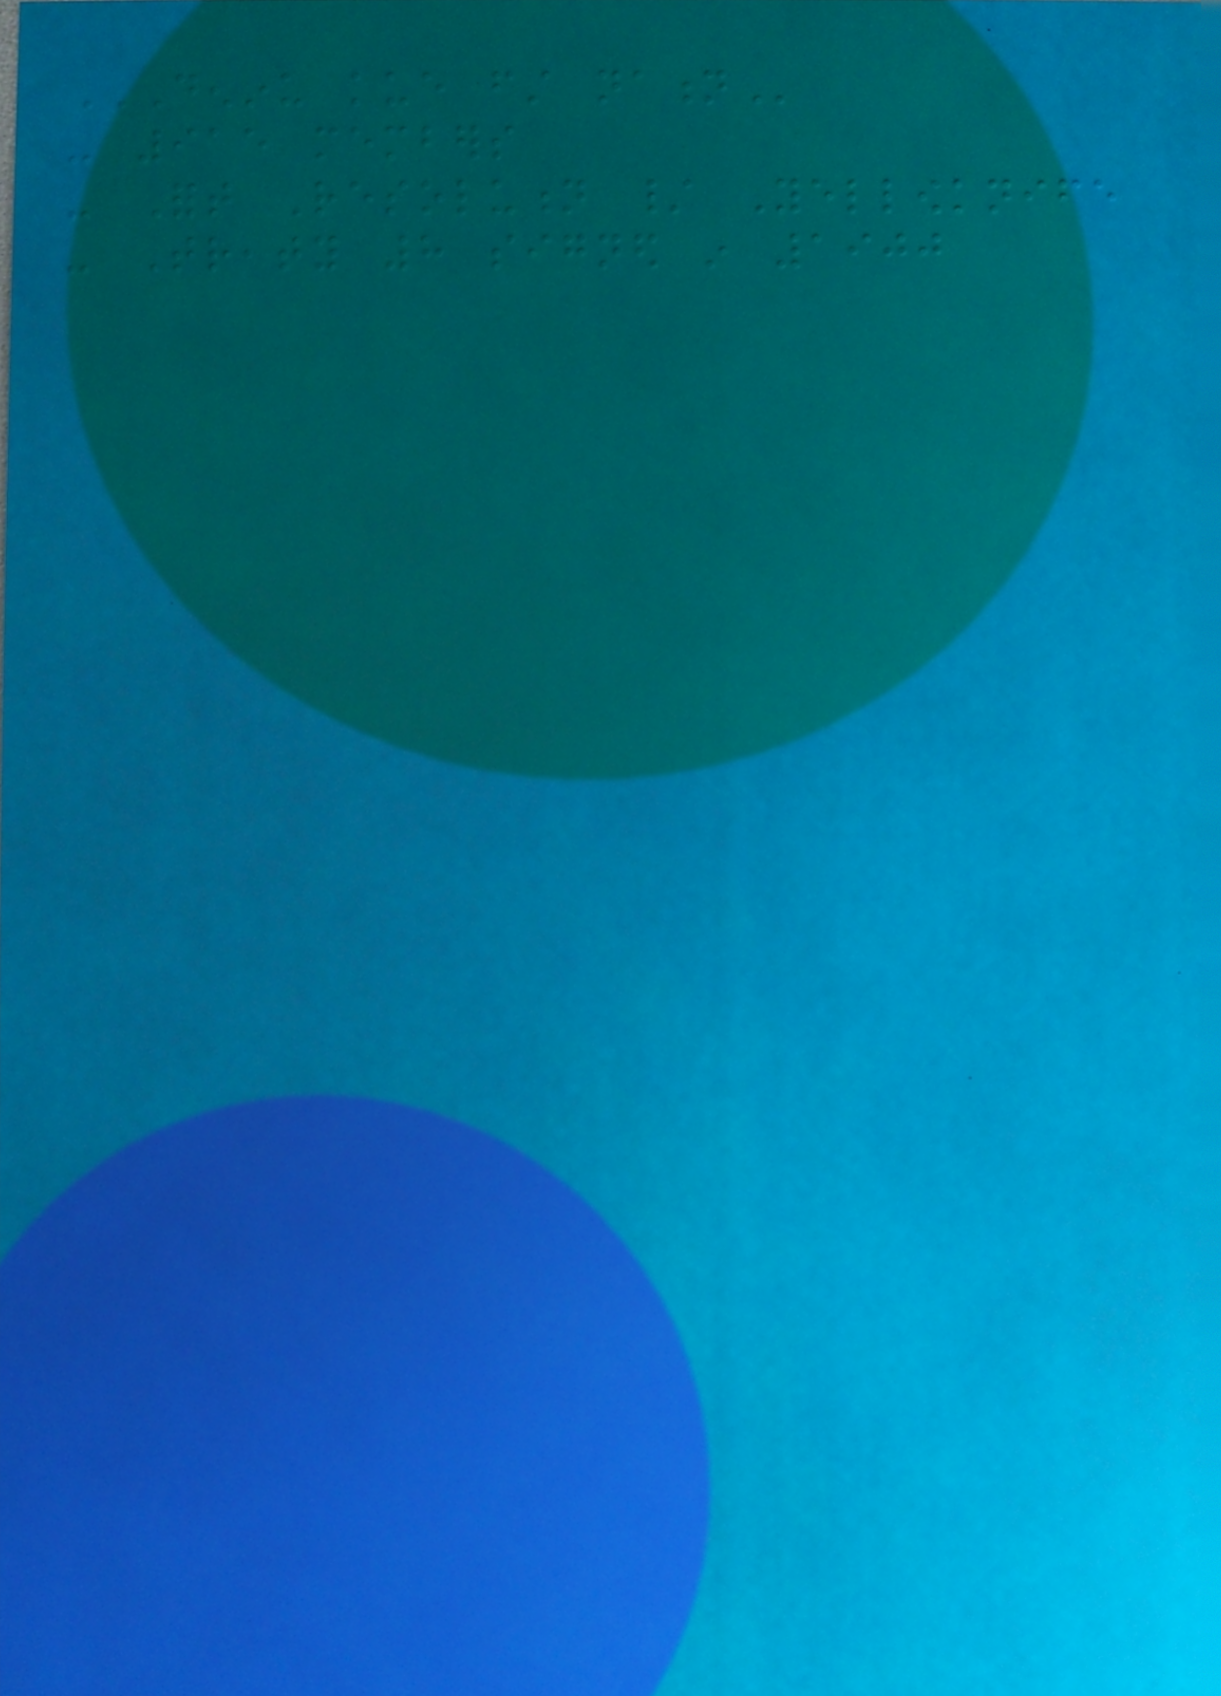DENINU KUE FIRST NATION
- 915 members
- Fort Resolution / Yellowknife
- Treaty 8 signed in 1900
